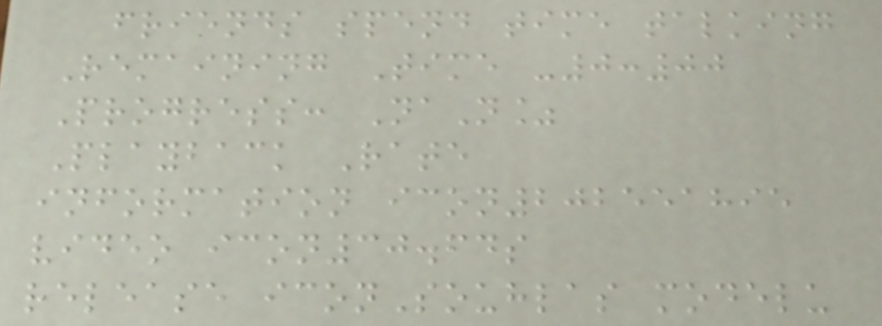friends spend time talking
Remaining Time -0:00
Progress: NaN%
Playback Rate
information icon202551895
video icon30.64s
release iconSouhlas modelu
